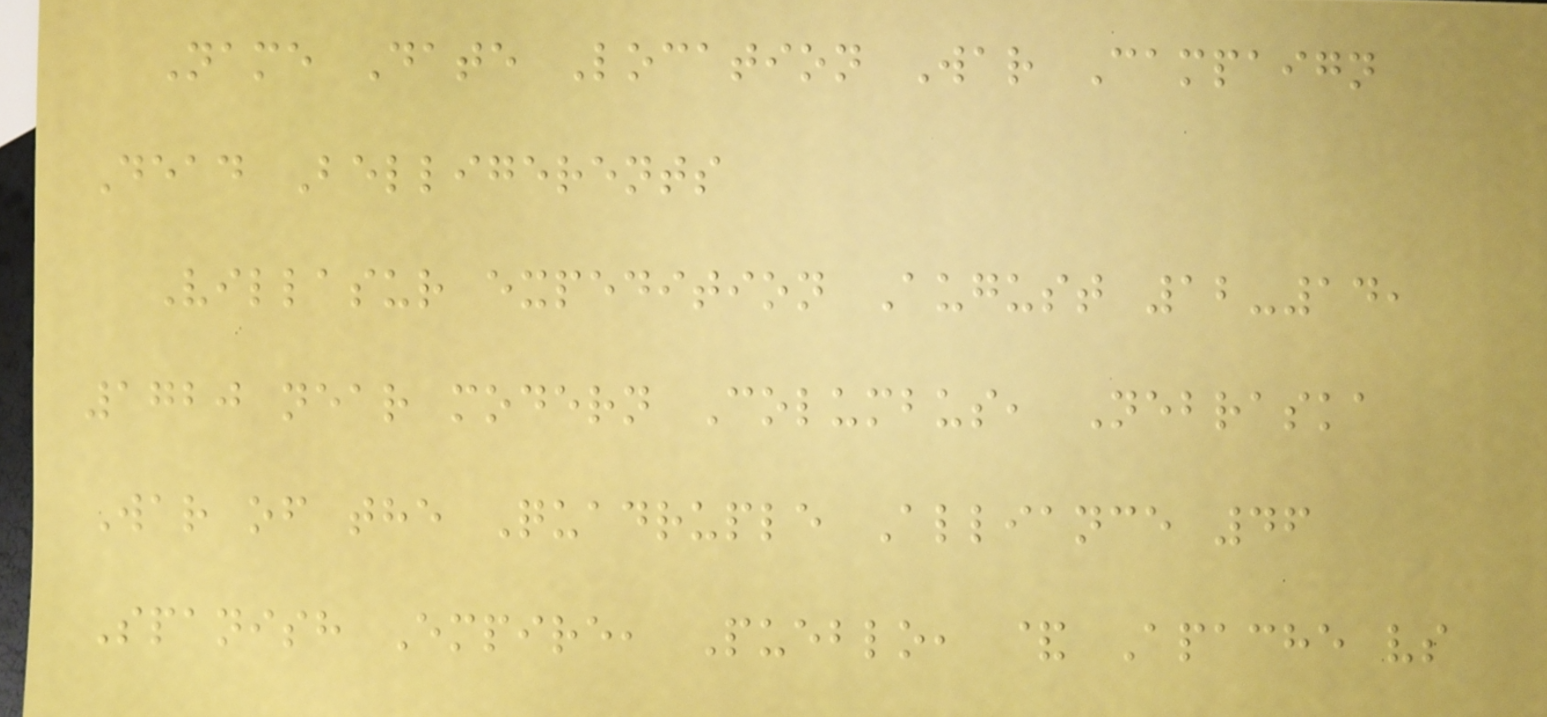Name Date Location War Campaign
Dead Belligerents
Villasur expedition August 12-14,
1720 near modern Columbus, Nebraska
War of the Quadruple Alliance 46
Spanish Empire, Pueblo, & Apache vs
